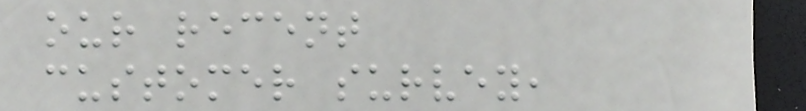our recent
customer survey,
